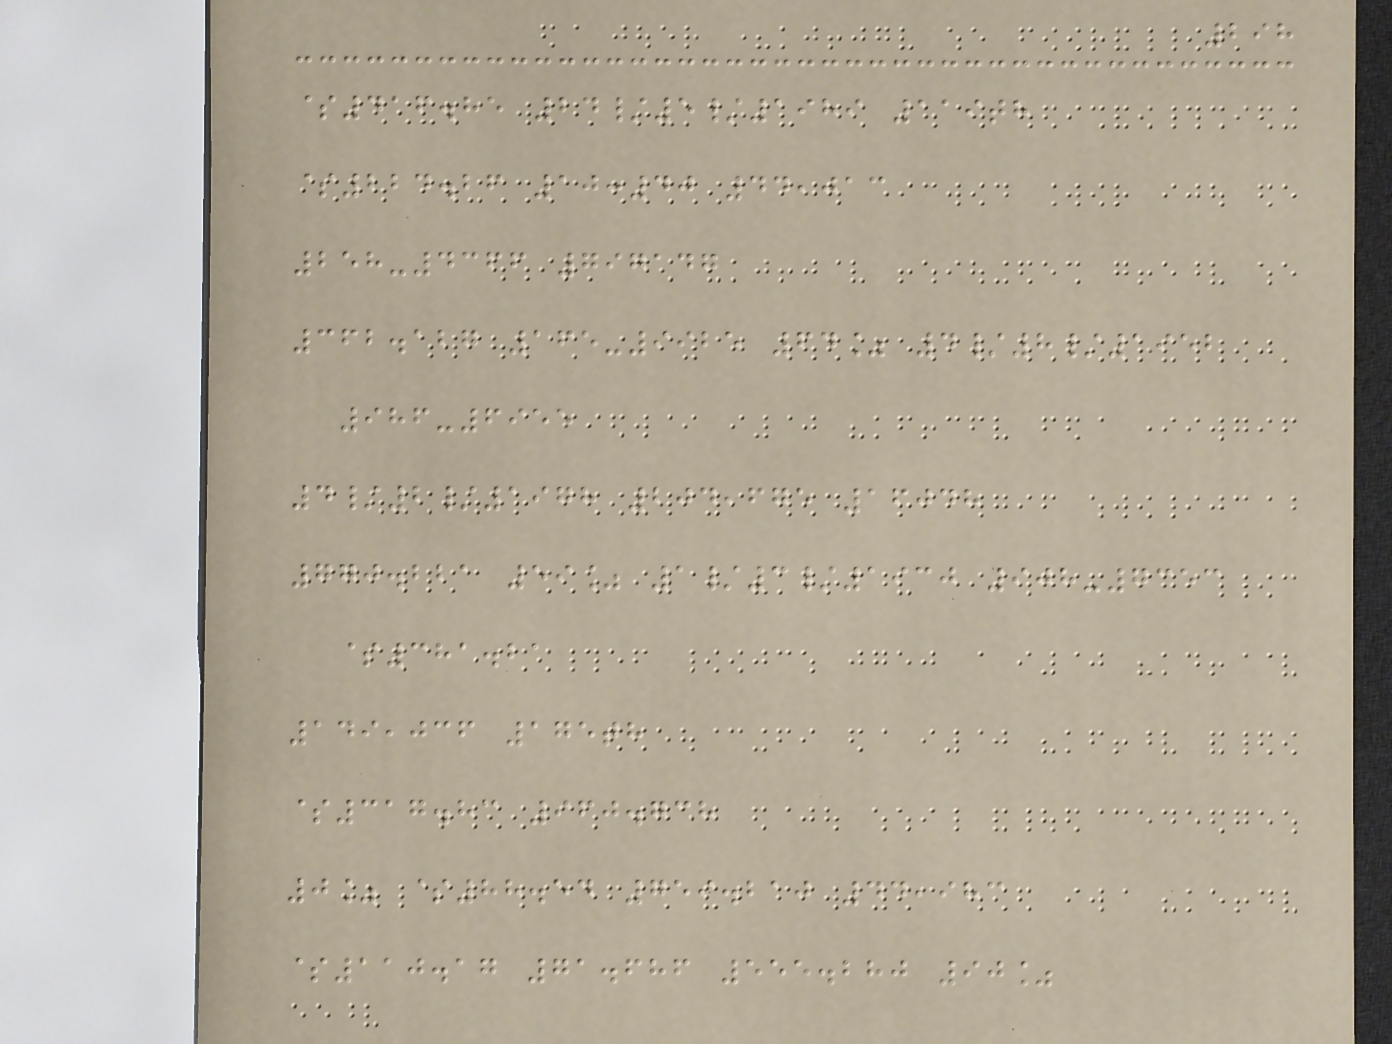298
$416.85 24/5/1989 119th
$224.26 10:40 44,013
258-4366 797147
362.127 165-9925 64% 4/8/1952
986-6955
4/2/1978 204,675 16048
770.221 59% 1/3/1930 908-7353
$381.21
149,036 175th
$317.83 960.738
0% $88.54 759.210 44,983
$110.17 71.686 555.280 90%
